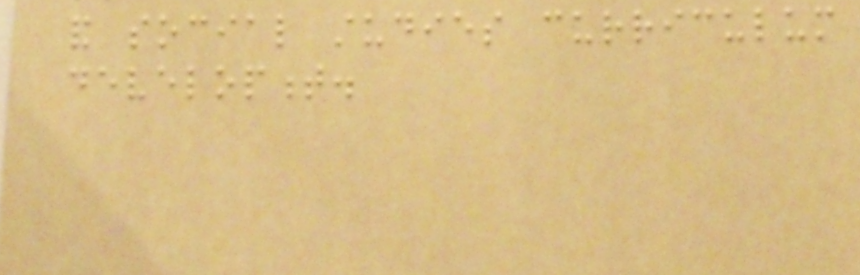and social studies curriculum
development.
